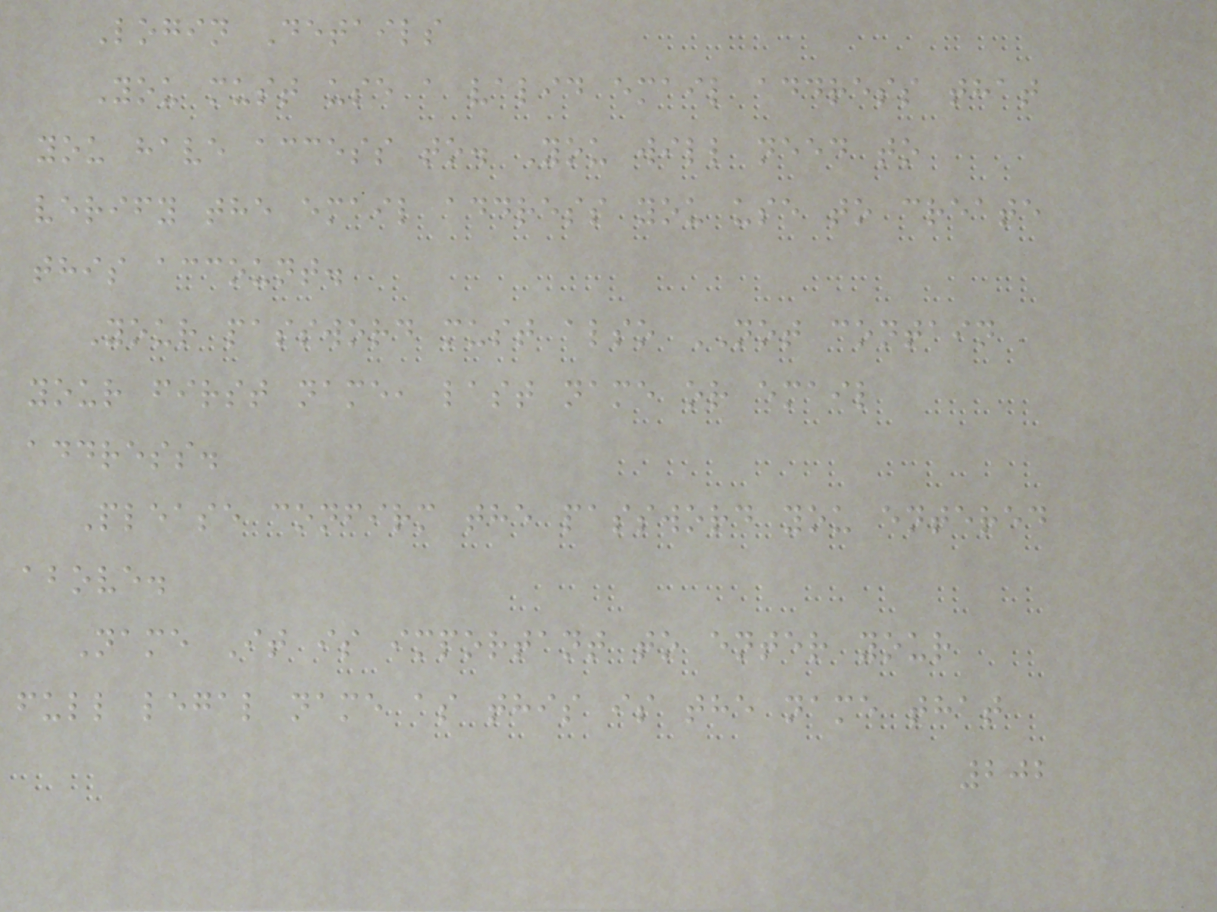Login Details
You must use a valid email address that
you have access to. You will need to
verify the email address you use to create
this account.
Your password must also NOT contain
your first name, last name or email
address.
Please confirm the password you entered
above.
Name It is important to enter your
full legal name as this is the name that
202
